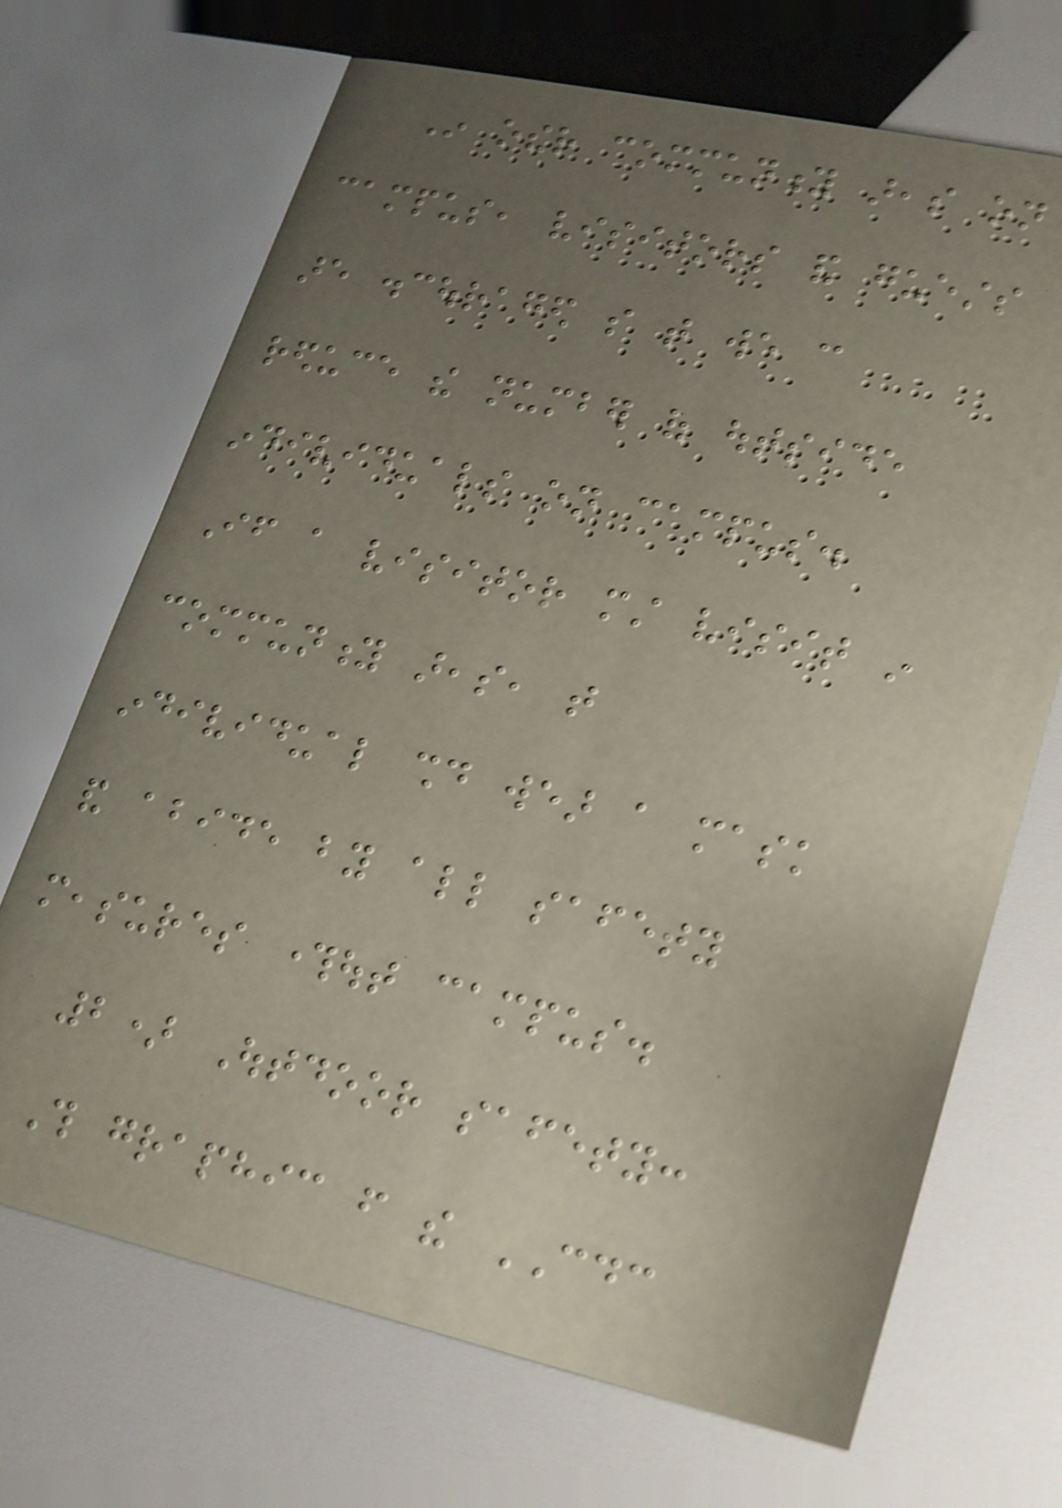In other community areas on
campus, visitors and guests
are discouraged so that we can
reduce the number of outside
individuals on campus.
If a visitor must visit in
community areas, that
individual should wear a mask
and abide by all safety
measures throughout campus.
2) Outdoor safety:
This graphic from the CDC
